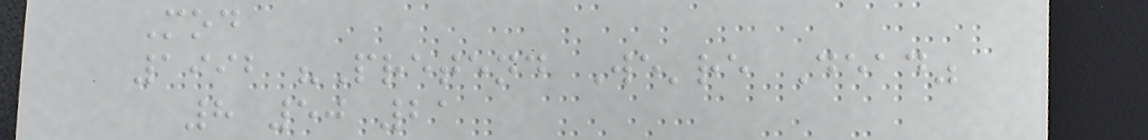Mod
1992 "Pretend We're Dead"
8 50 21
